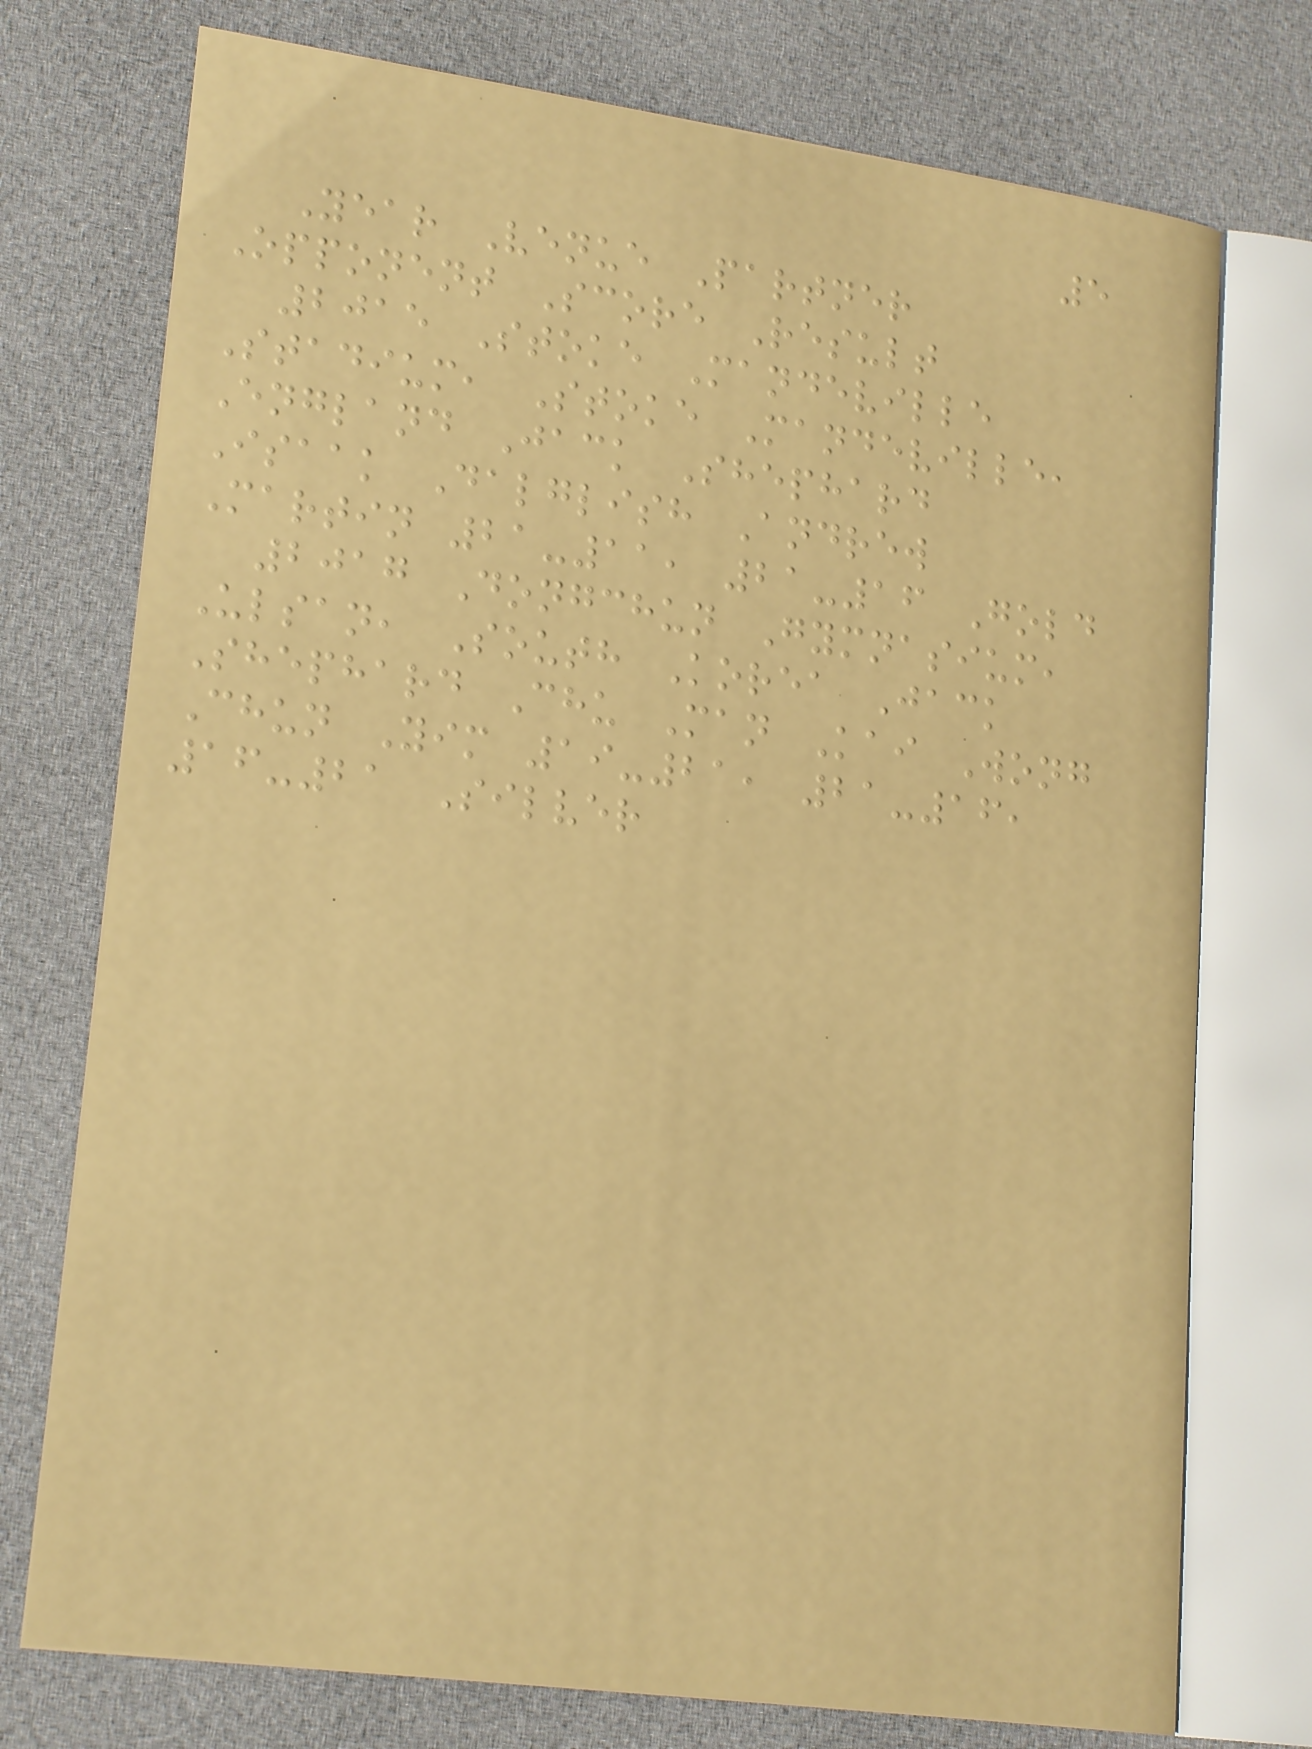5
Year Venue Partner
Opponent Score Result
2015 Stoke Mandeville
Stadium, Stoke Mandeville,
England Jack Shephard
Isaak Dalglish Andrew
Martin 21-11, 21-16 Gold
2017 Dongchun Gymnasium,
Ulsan, South Korea Jack
Shephard Chu Man Kai Wong
Chun Yim 19-21, 21-16,
16-21 Silver
